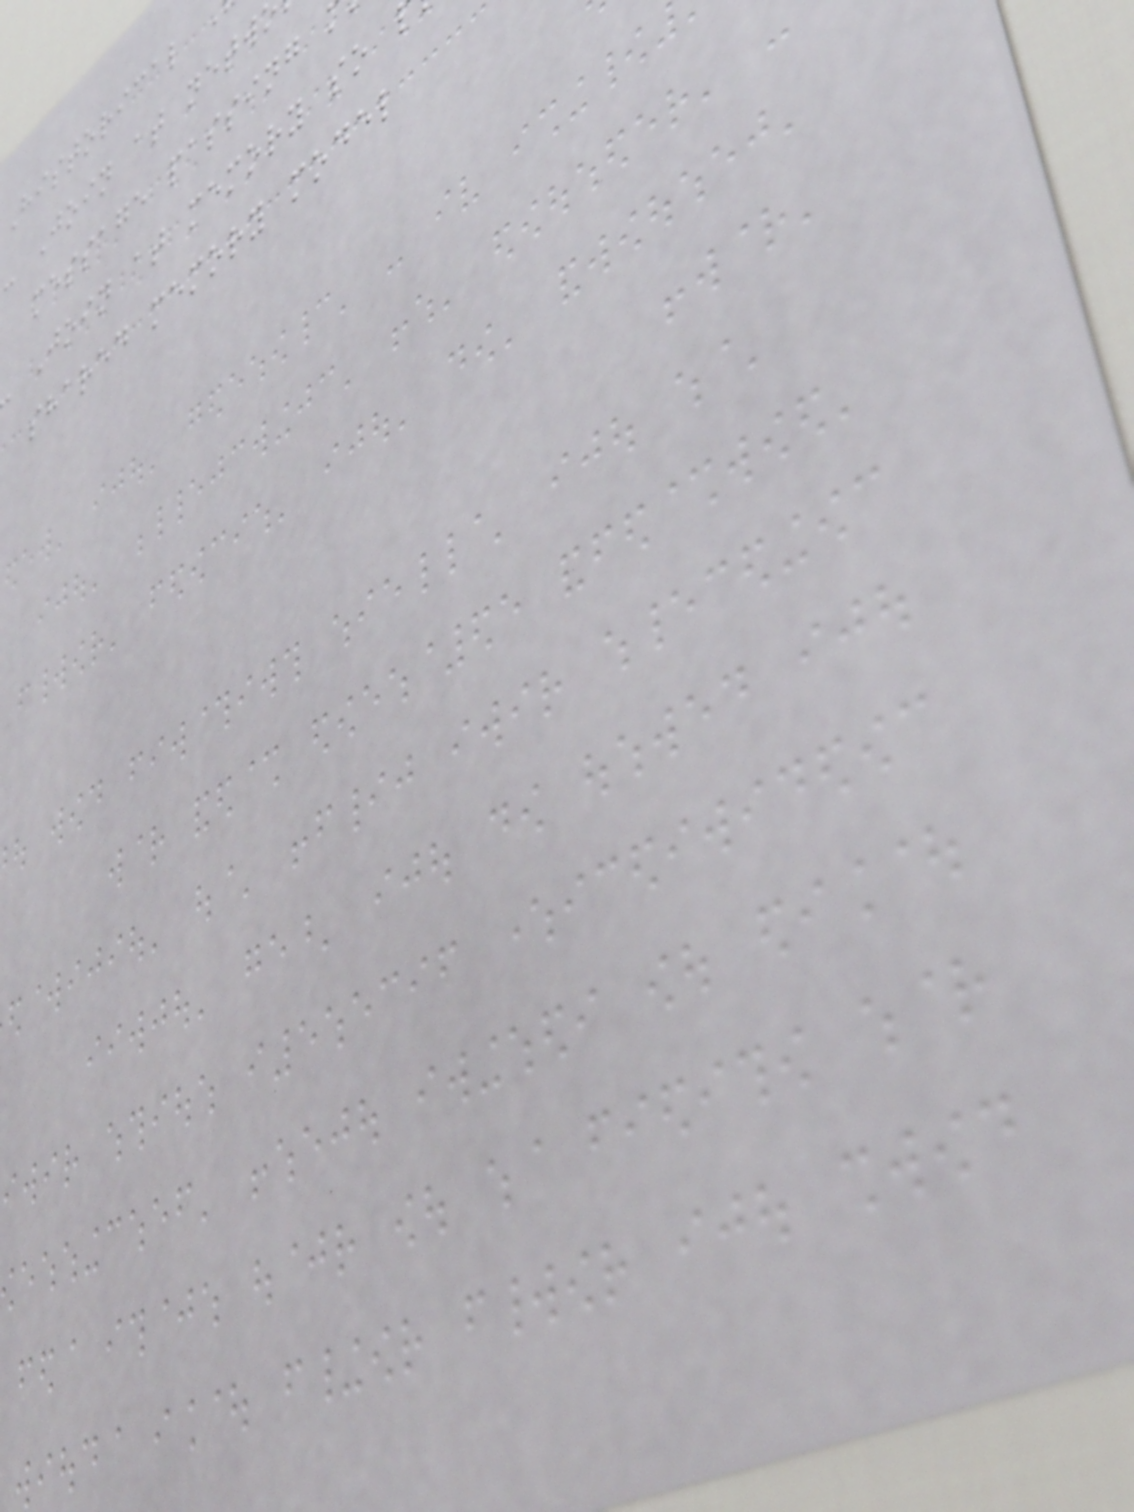Historical
- Join at netw
message passing
Join at memory so
shared memory model
